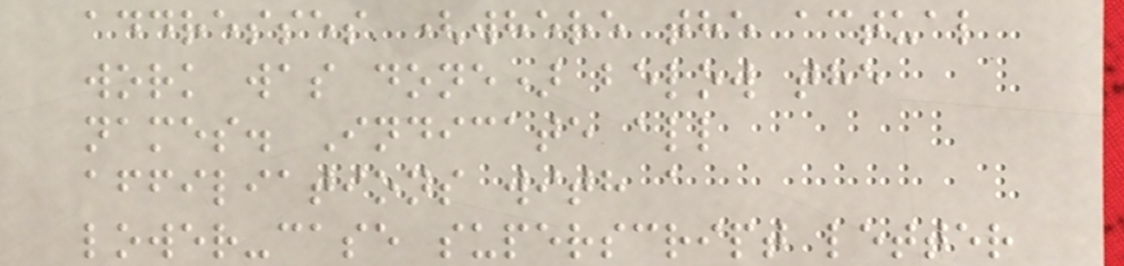addresses (where the actual
work was done) below the
names. Indicate all
affiliations with a
lower-case superscript letter
